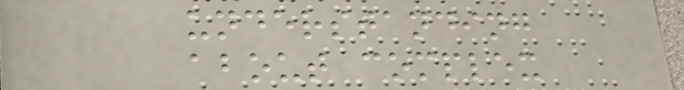understanding
about complex
